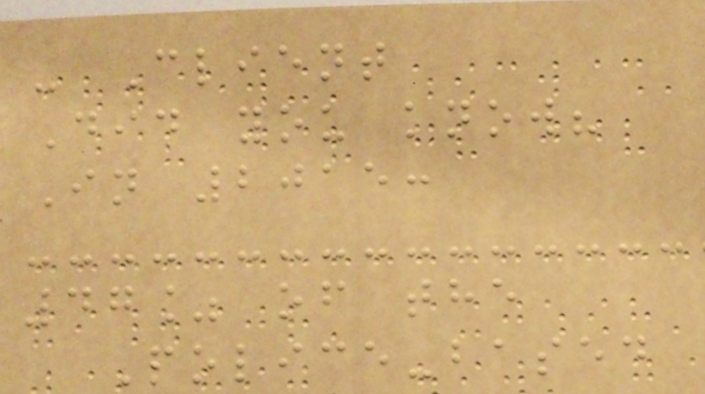- Client
Did you know?
In 2015:
47% of the
Police-based
